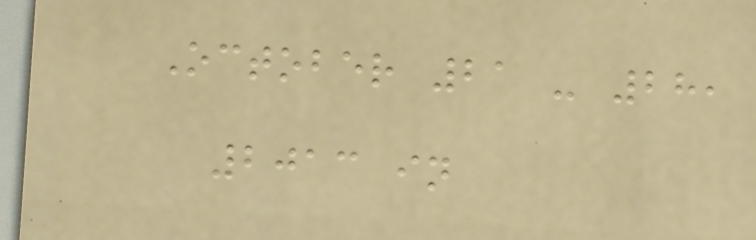October 21 - 28,
2013 in
